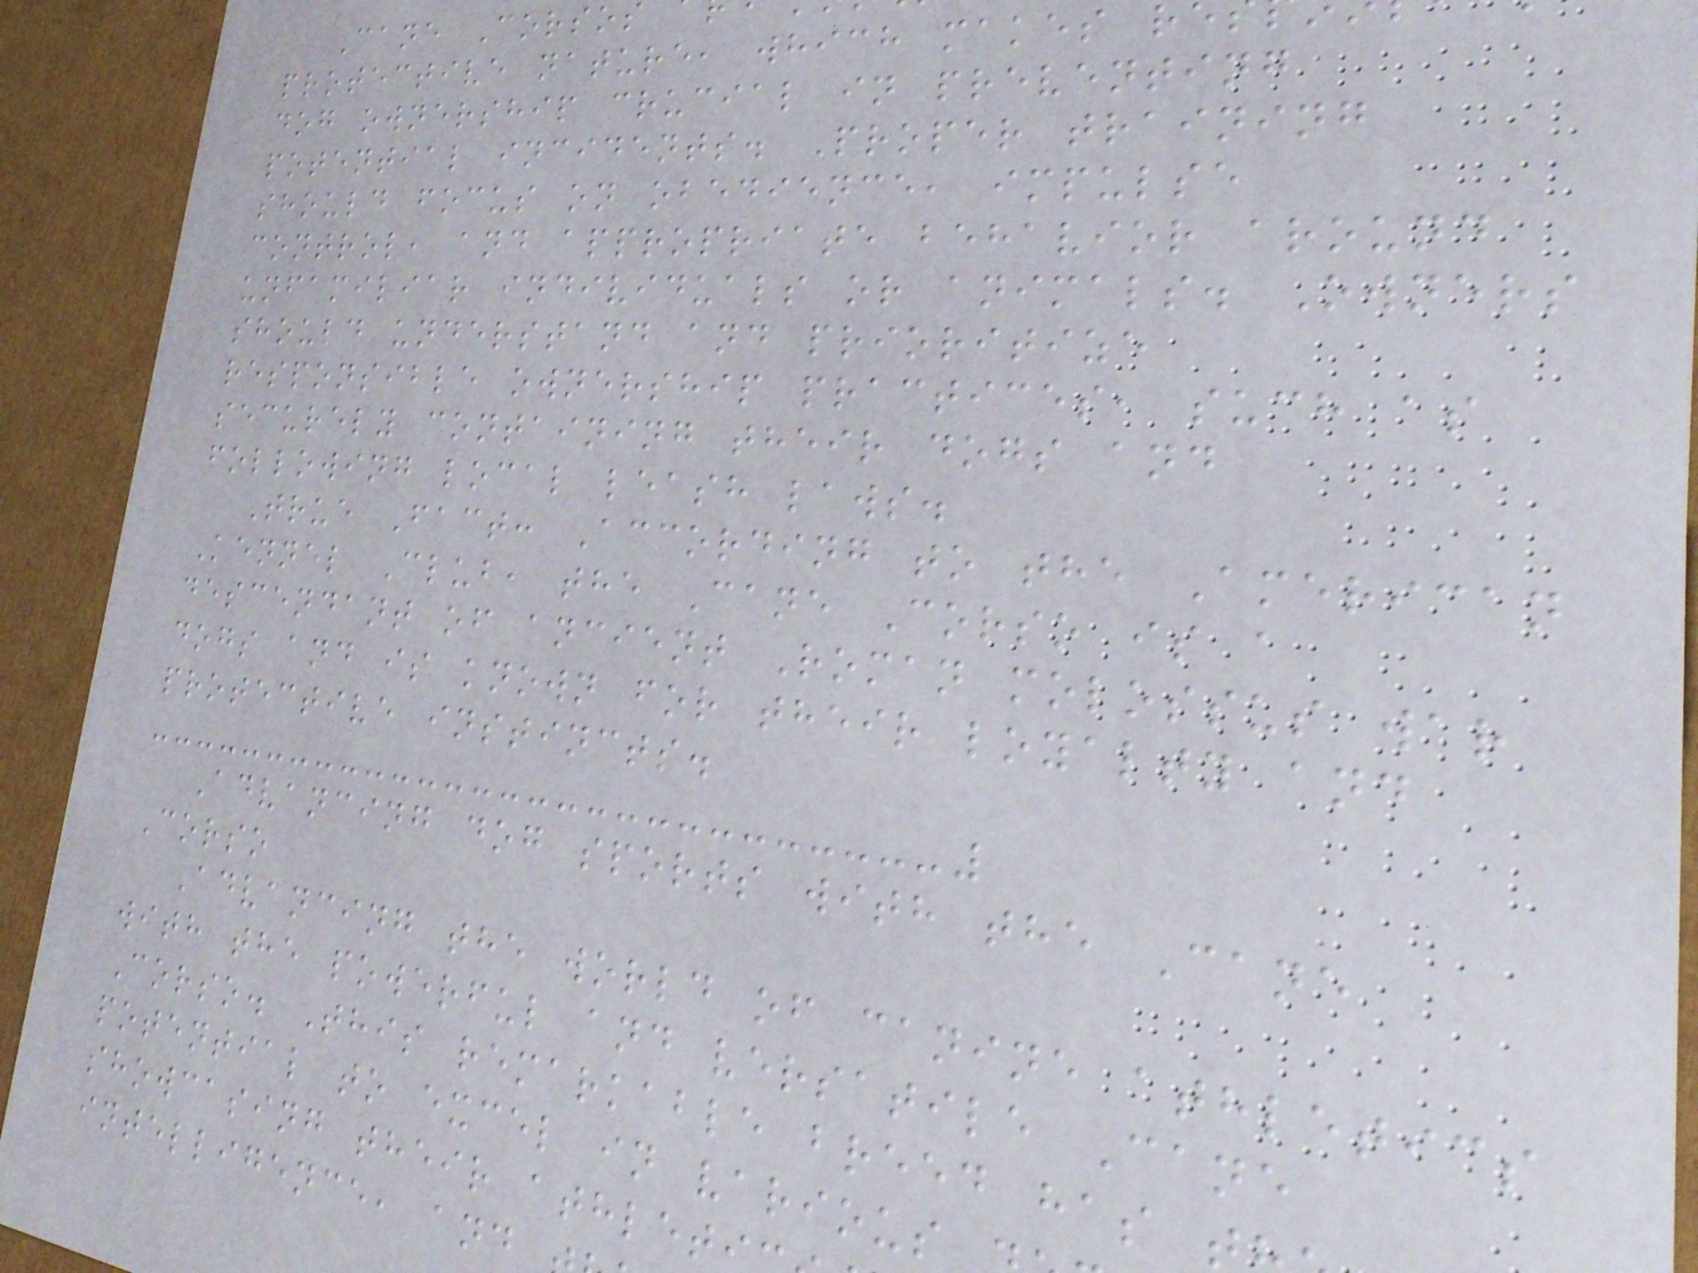Cane Corsos
protective nature, which makes r
dog ownership crucial in preventing
potential incidents. Proper training
should focus on obedience, impulse
control, and appropriate behavior around
unfamiliar individuals or animals. Owners
should understand and prioritize
responsible ownership practices, such as
securely containing their dogs and
following local leash laws.
True Fact: According to the American
Kennel Club, the Cane Corso is a
descendant of ancient Roman molossus war
dogs and is known for their loyalty and
protective instincts.
Advancing dog sports with the Cane
Corso
Advancing the world of canine athletics
with the powerful and versatile Cane
Corso. This remarkable breed has
potential to excel in various
showcasing their athlet
intelligence, and
